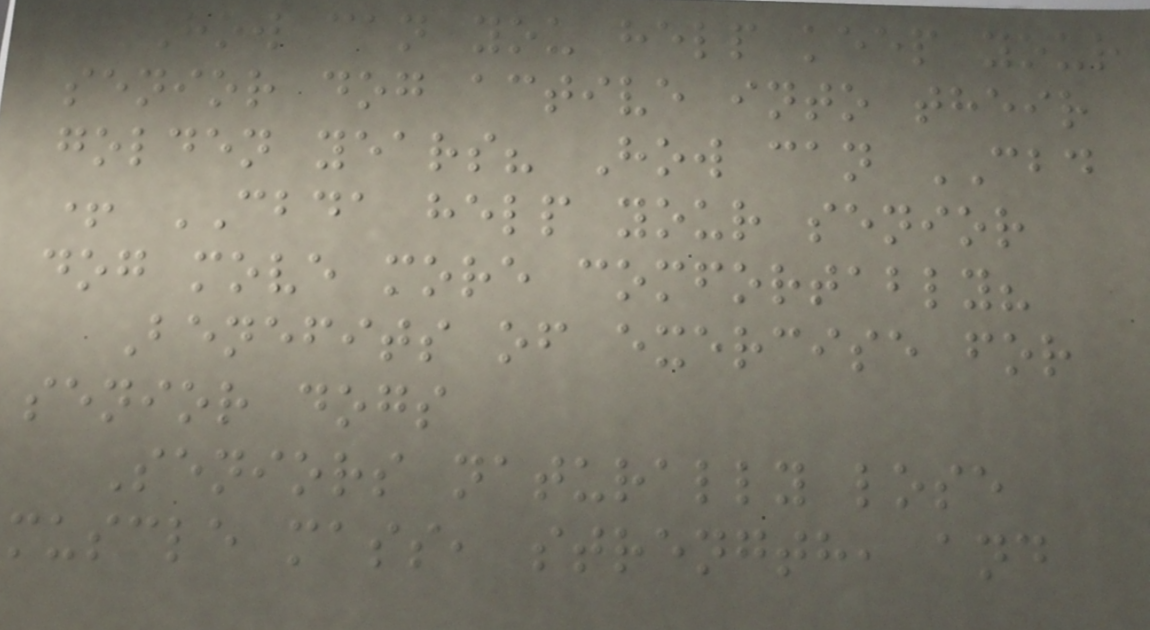How can you help keep your
senior dog active into their
golden years? How can CBD
+ CBDA help your senior
dog move more comfortably?
Benefits of exercise for
senior dogs
Seniors naturally lose
muscle mass, strength, and
